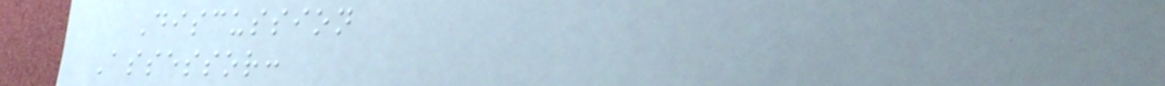Discussion
Assessor:
